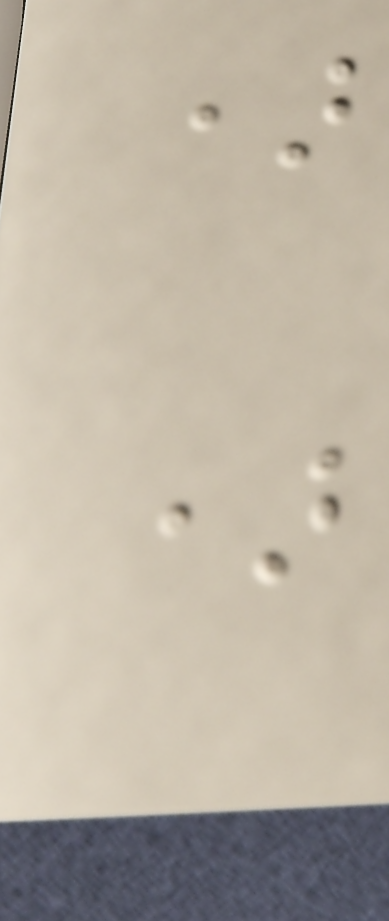)
)
